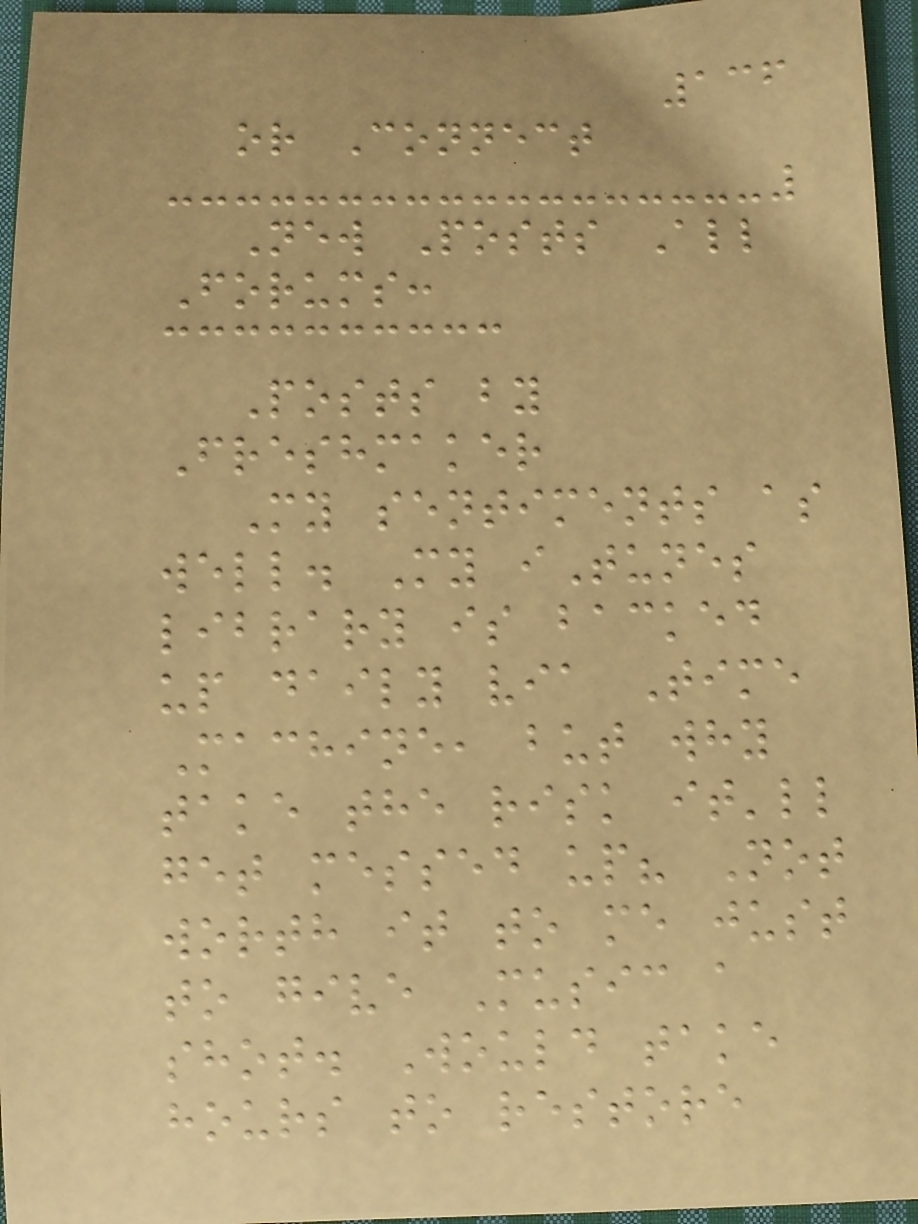136
or Connect
New Posts All
Forums:
Posts by
Freshmaker
My sentiments as
well. My iTunes
library is backed
up daily via Time
Machine, but why
take the risk it'll
get messed up? Not
worth it to me just
to give Music a
shot. Would take
hours to restore
